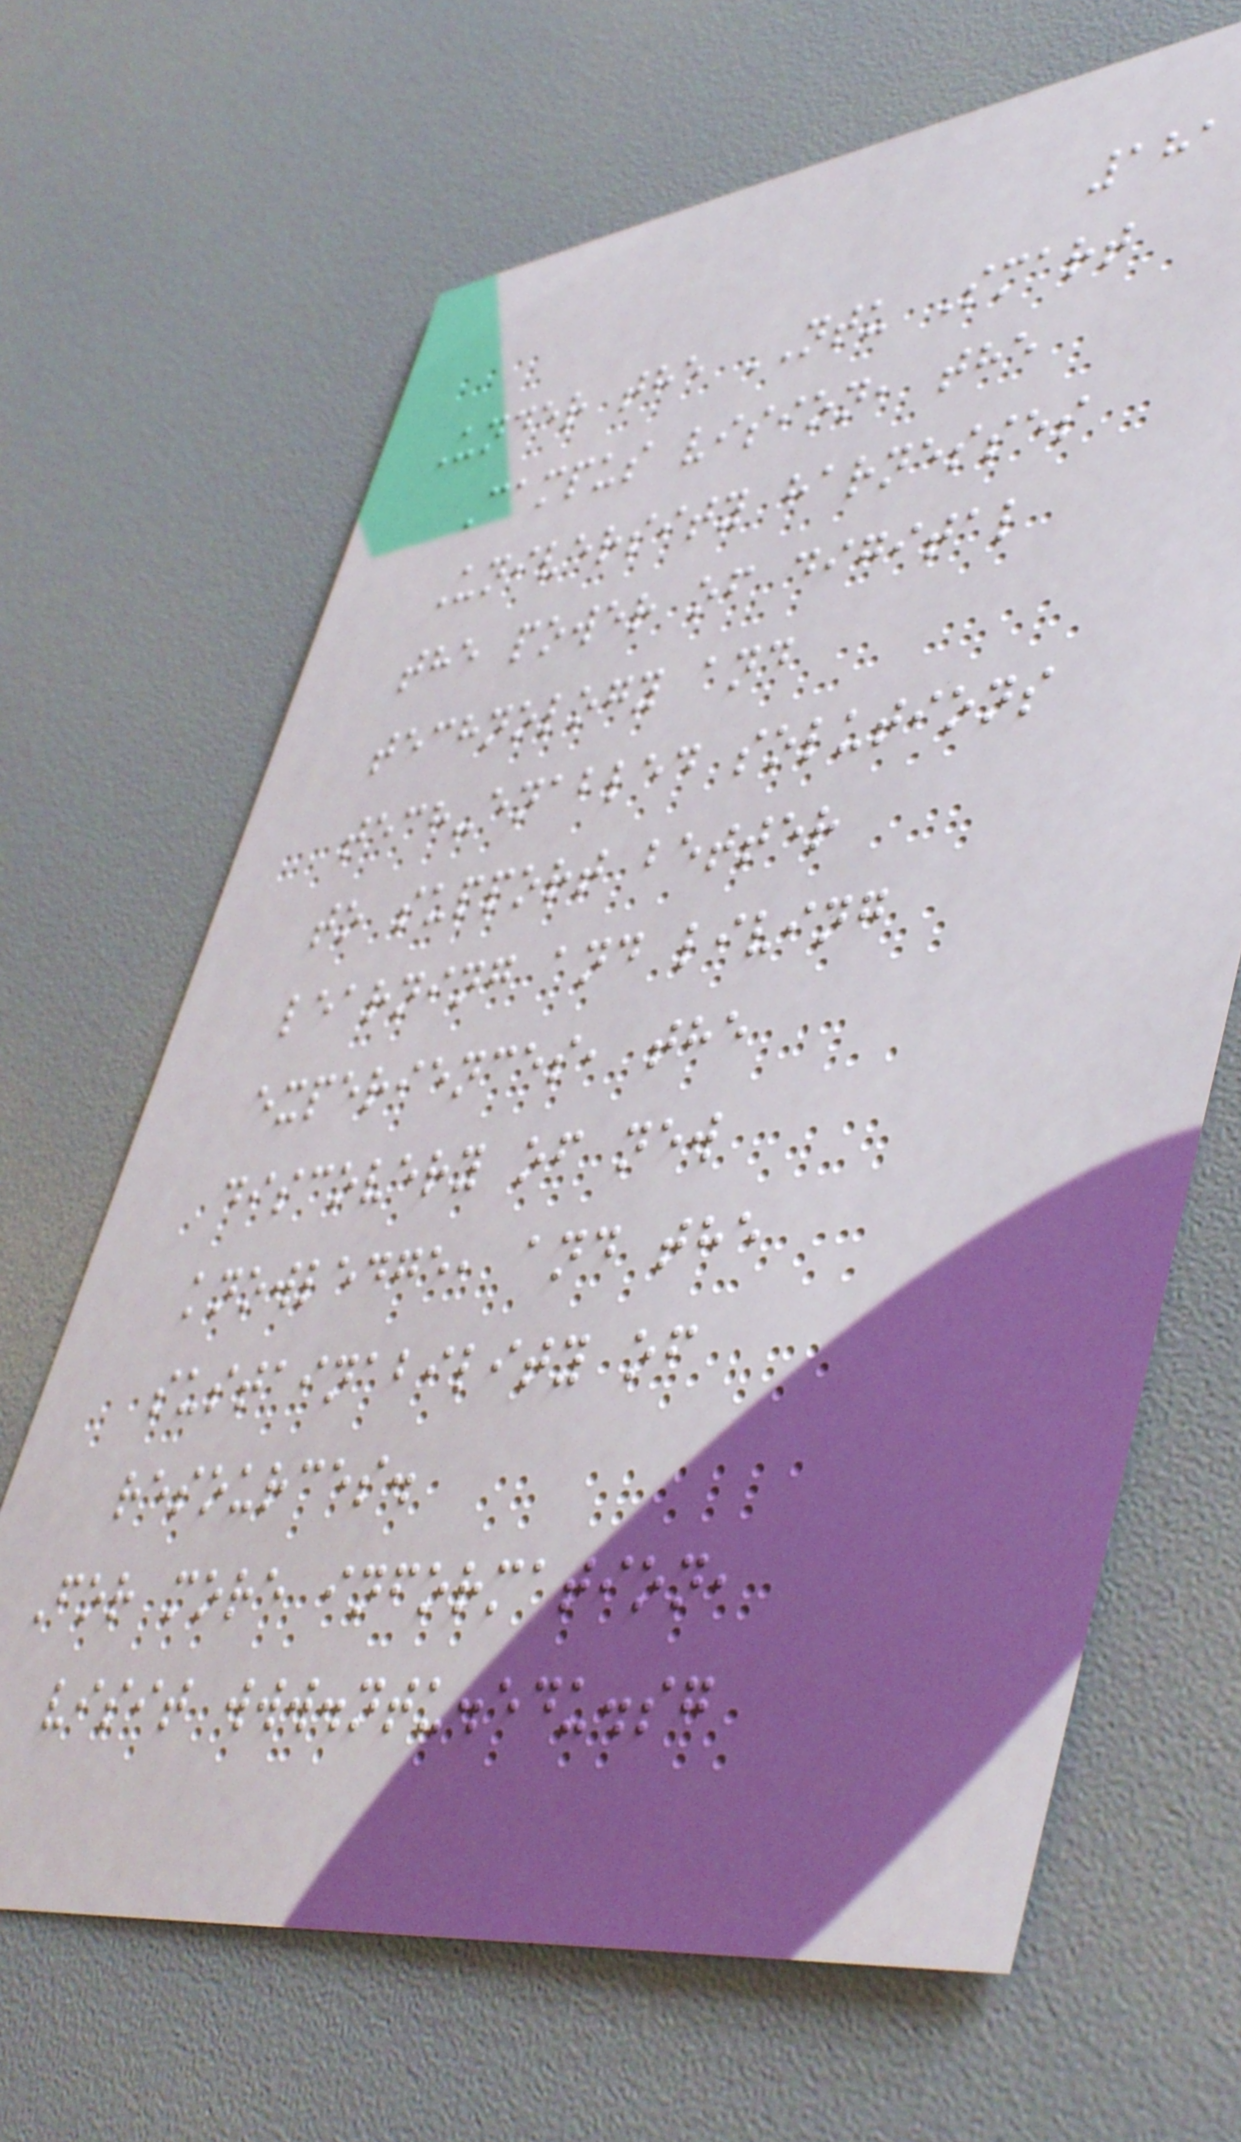181
Under the NTU Smart
Campus vision, the
University harnesses
the power of digital
technology and
tech-enabled solutions
to support better
learning and living
experiences, the
discovery of new
knowledge, and the
sustainability of
resources.
For more information,
visit www.ntu.edu.sg
